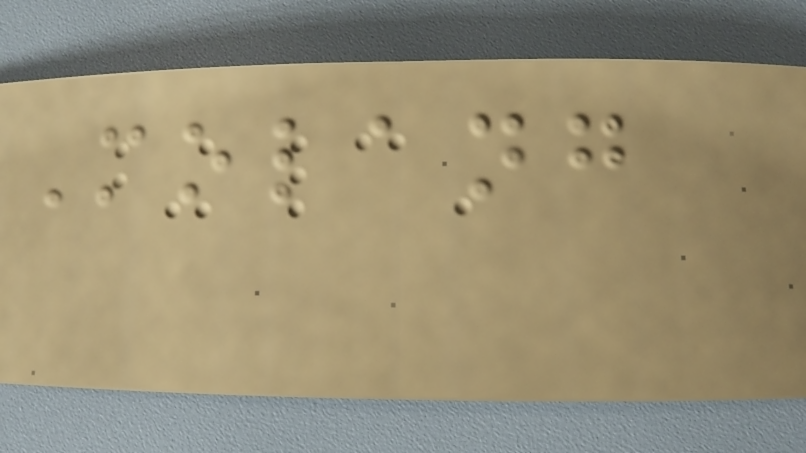Molang
